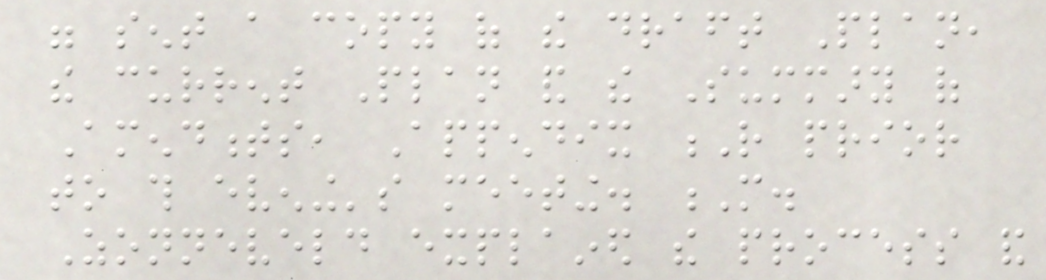were sent a copy of the draft Plan,
the current Plan and the Summary of
Amendments, Appendix R prior
to this evening's meeting. M.
Zonneveld explained the process and
